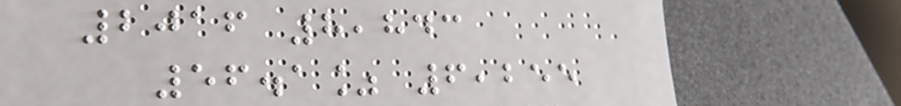2016 8,843
56.1% 6,255
